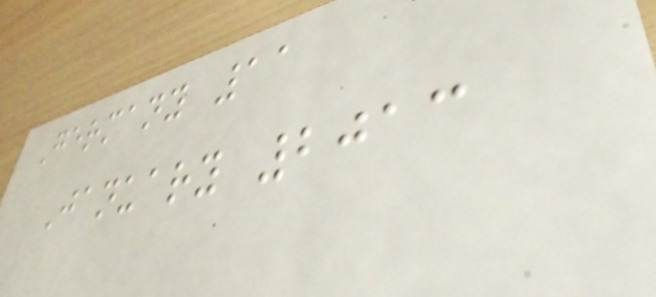Germany 11
January 2013
